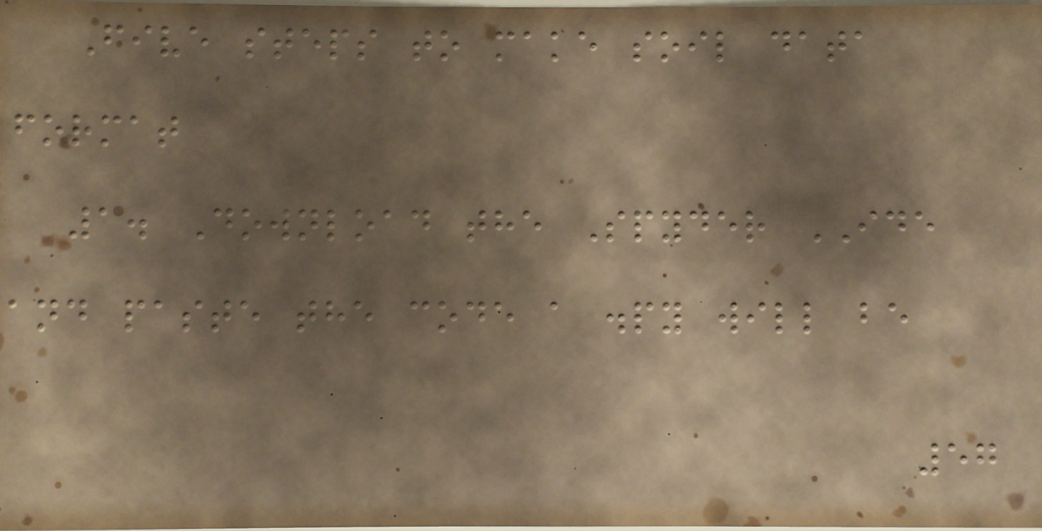Five steps to make soil data
format
1. Download the Spyder IDE
and paste the code a .py will be
57
